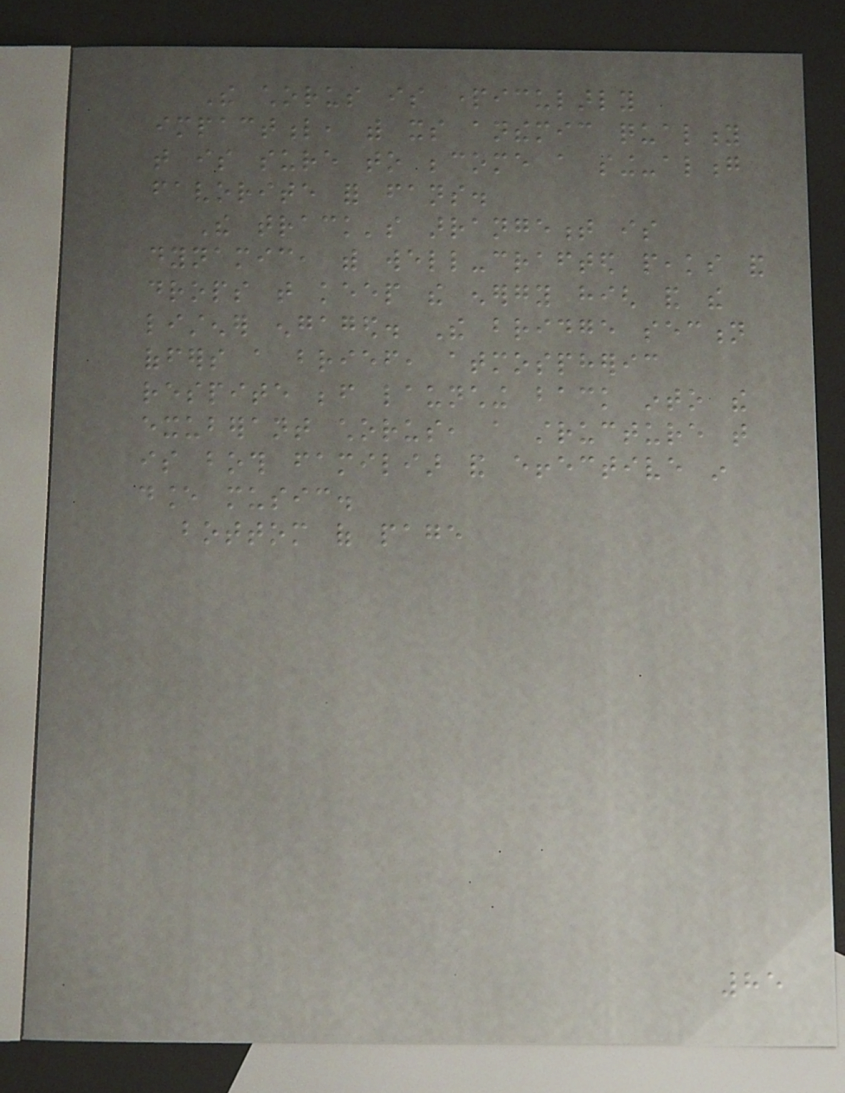The chorus is particularly
impactful, with its anthemic quality
that is sure to become a sing-along
favorite for fans.
The track's arrangement is
dynamic, with well-crafted peaks and
drops that keep the energy high and the
listener engaged. The bridge section
offers a brief, atmospheric
respite before launching back into the
exuberant chorus, a structure that
is both familiar and effective in
dance music.
bottom of page
85
